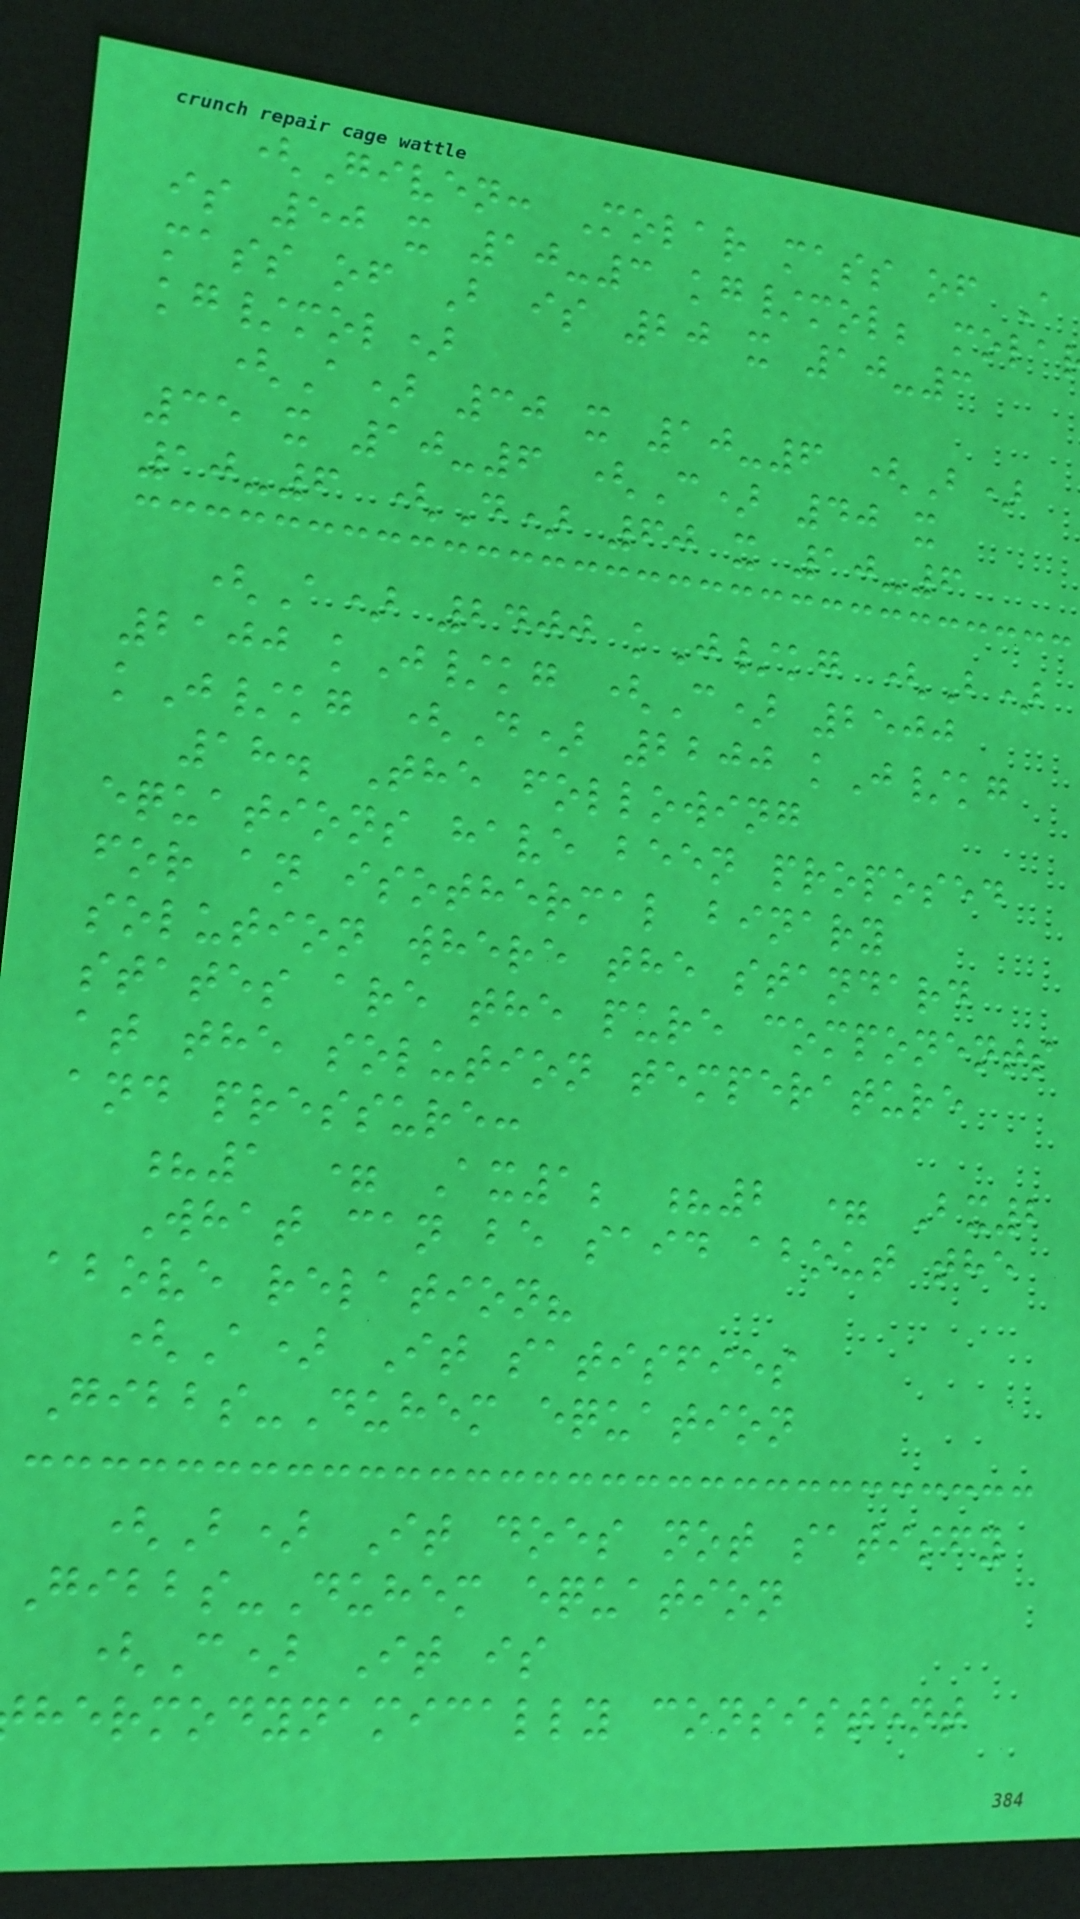(Given: Molar mass of A
is 50 x 10-3 kg/mol; mola
mass of B is 20 x 10-3
kg/mol)
(A) 30 x 10-6 (B)
35 x 10-6 (C) 40 x
10-6 (D) 60 x 10-6
(A) 2400 kJ/kg (B)
2100 kJ/kg (C) 2500
kJ/kg (D) 2200 kJ/kg
18. The following
equations have been proposed
for an isothermal binary
solution where the standard
states are the pure components
at the solution temperature
and pressure:
?1 = Ax1; ?2 = Bx2
What can be said about the
above relation?
(A) It satisfies
Gibbs-Duhem equation
(B) It does not satisfy
Gibbs-Duhem equation
(C) It is
hermodynamically consistent
